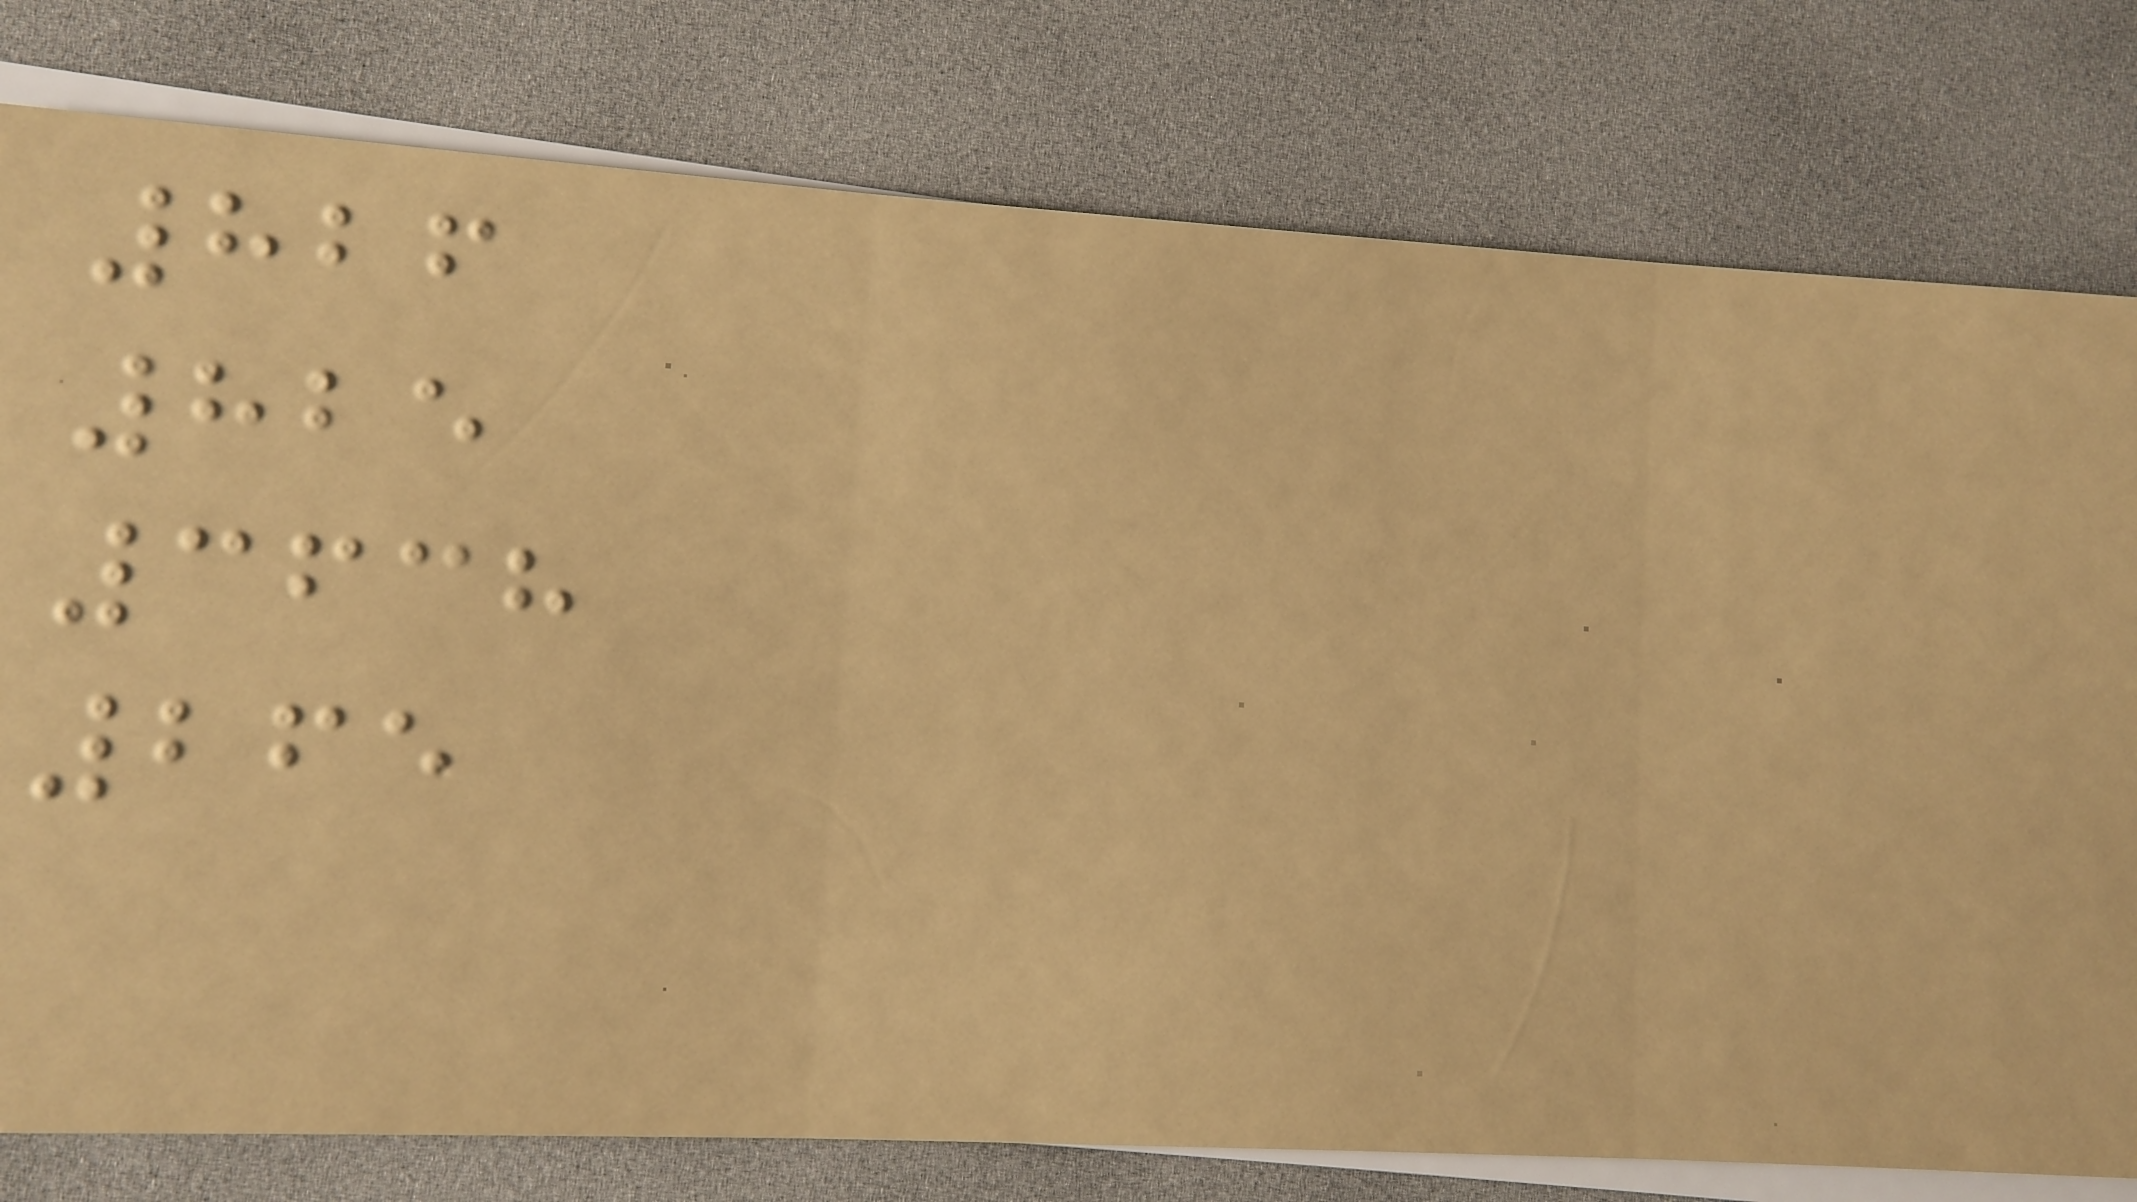826
825
3638
265
